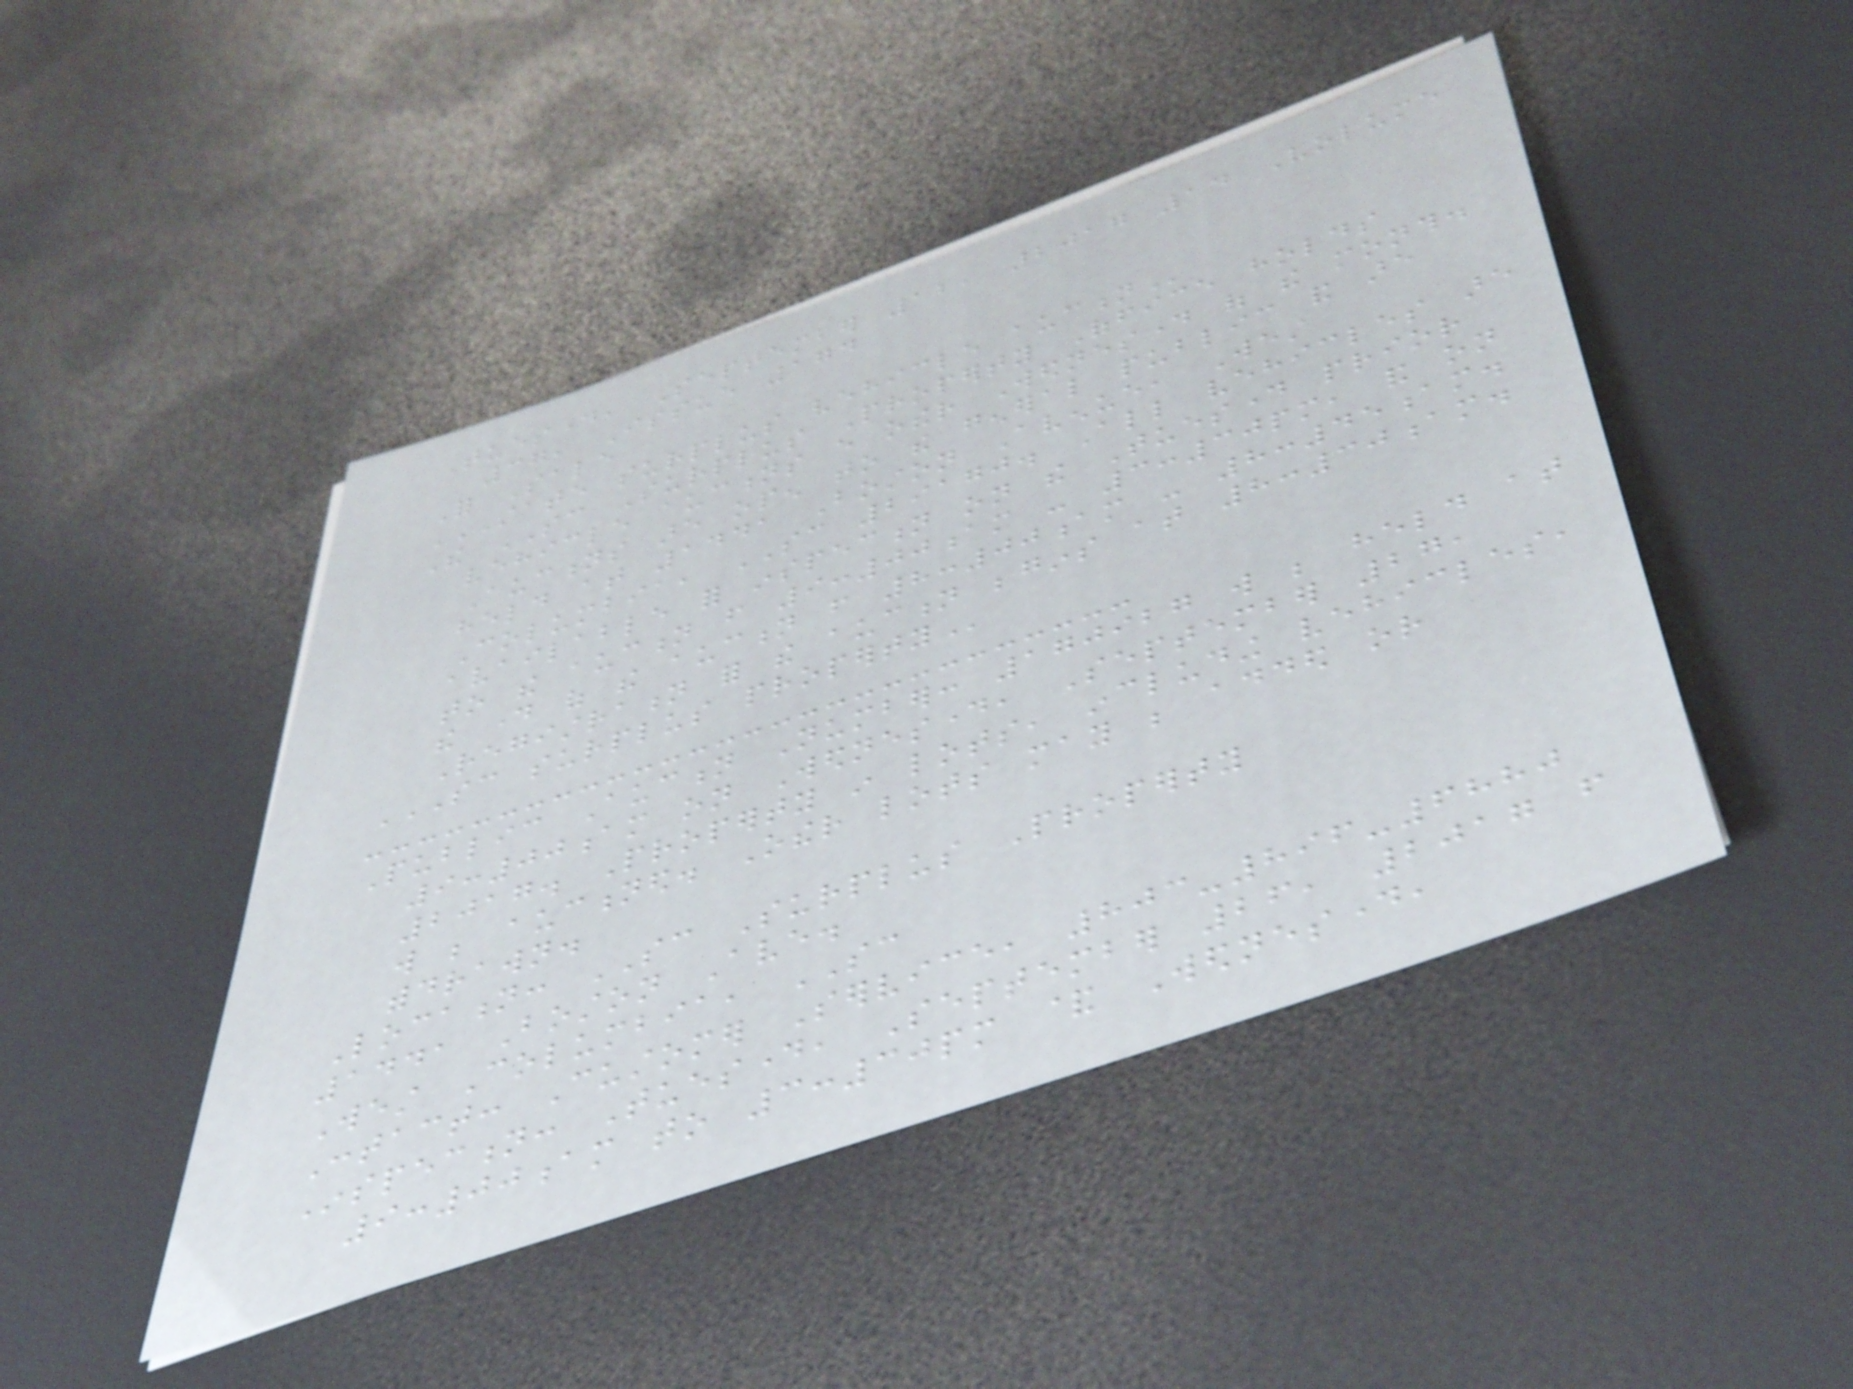Tuesday, September 12, 2017 14 Volume
37, Issue 174
For Sale
STATE SURPLUS VEHICLE AUCTION
The SC Surplus Property Office holds
vehicle auctions every other Wednesday of the month.
Auctions are open to the general public and are
held at 1441 Boston Avenue, West
Columbia, SC 29170. All vehicles are
available for inspection on the Tuesday prior
to the auction from 9:00am - 3:30pm, and on
the day of the auction from 8:00am - 8:45am.
Registration for the auction begins at 8:30am.
SC SURPLUS PROPERTY
Public Auction Number: 170927 will be held at
9:00am on Wednesday, September 27,
2017. Property in lots, including vehicles,
will be auctioned. Other lots may be added or
withdrawn.
Location: SC Surplus Property
1441 Boston Ave.
West Columbia, SC
Contact: Customer Service, 803-896-6880
Inspection: Tuesday, September 26, 2017 from
9:00am to 3:30pm & Wednesday,
